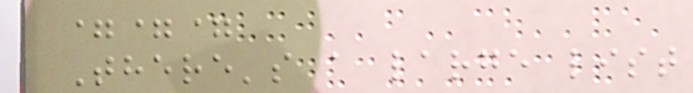===
There's a large list
